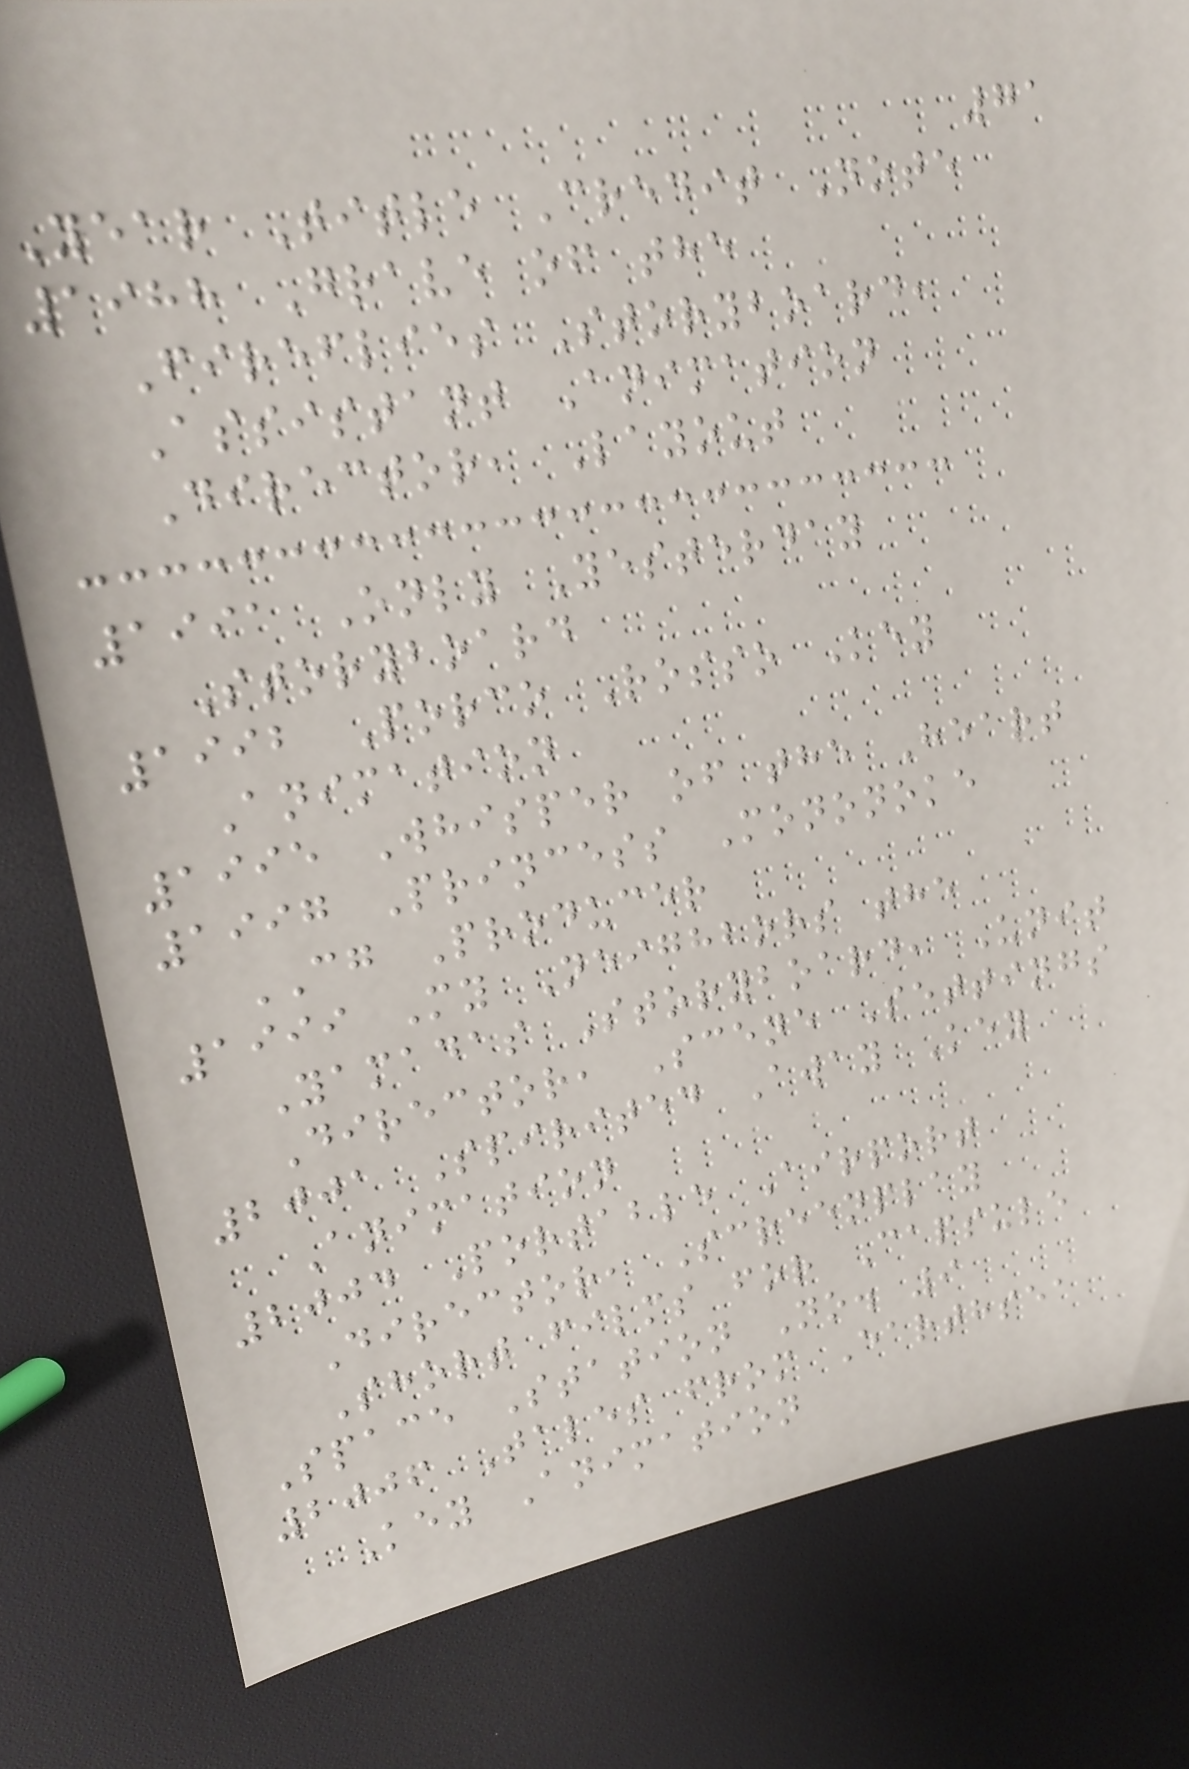71
Year Title Credit Note
1988 Grave of the
Fireflies Storyboard,
Assistant Animation
Director, Layout
1991 Only Yesterday
Storyboard
1992 Porco Rosso Key
Animation
1995 Whisper of the Heart
1997 Princess Mononoke
CG Producer
1999 My Neighbors the
Yamadas Storyboard, Unit
Director, Scene Settings
2001 Spirited Away Key
Animation
2004 Portable Airport
Director, Screenplay
Short films for Capsule
Space Station No. 9
2006 Tales from Earthsea
Key Animation
